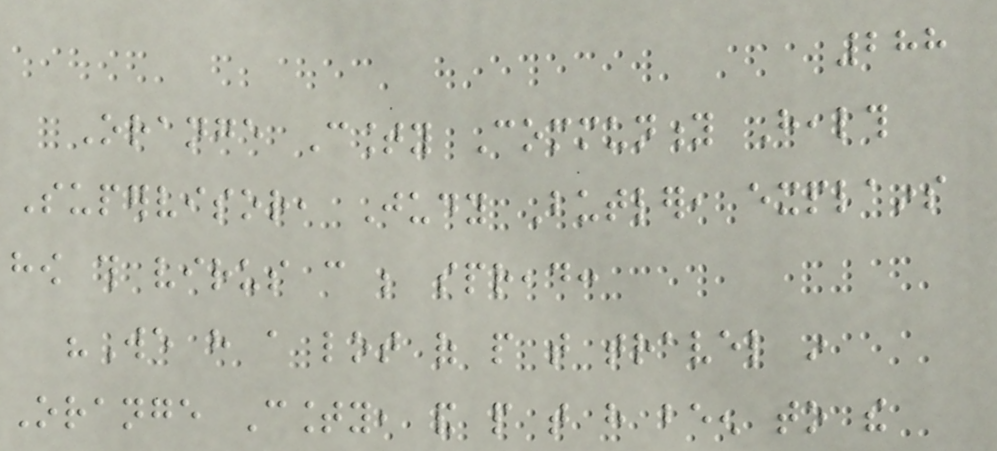288
Orange County Community Health
Supervisor, Judy Butler, explains
how this virus can be spread:
"We have a lot of people that travel in
Orange County, and people that have been to the
